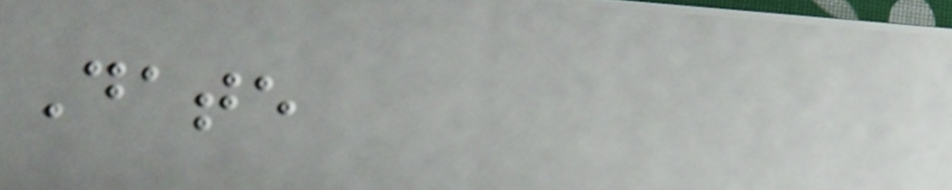Date
